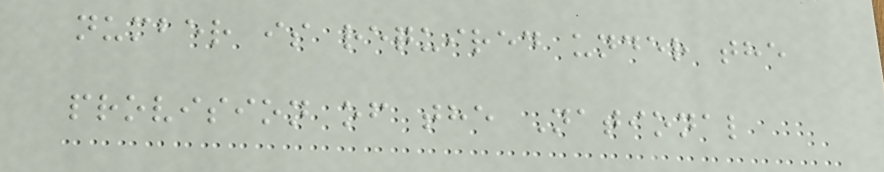number is required under the
provision of the National
